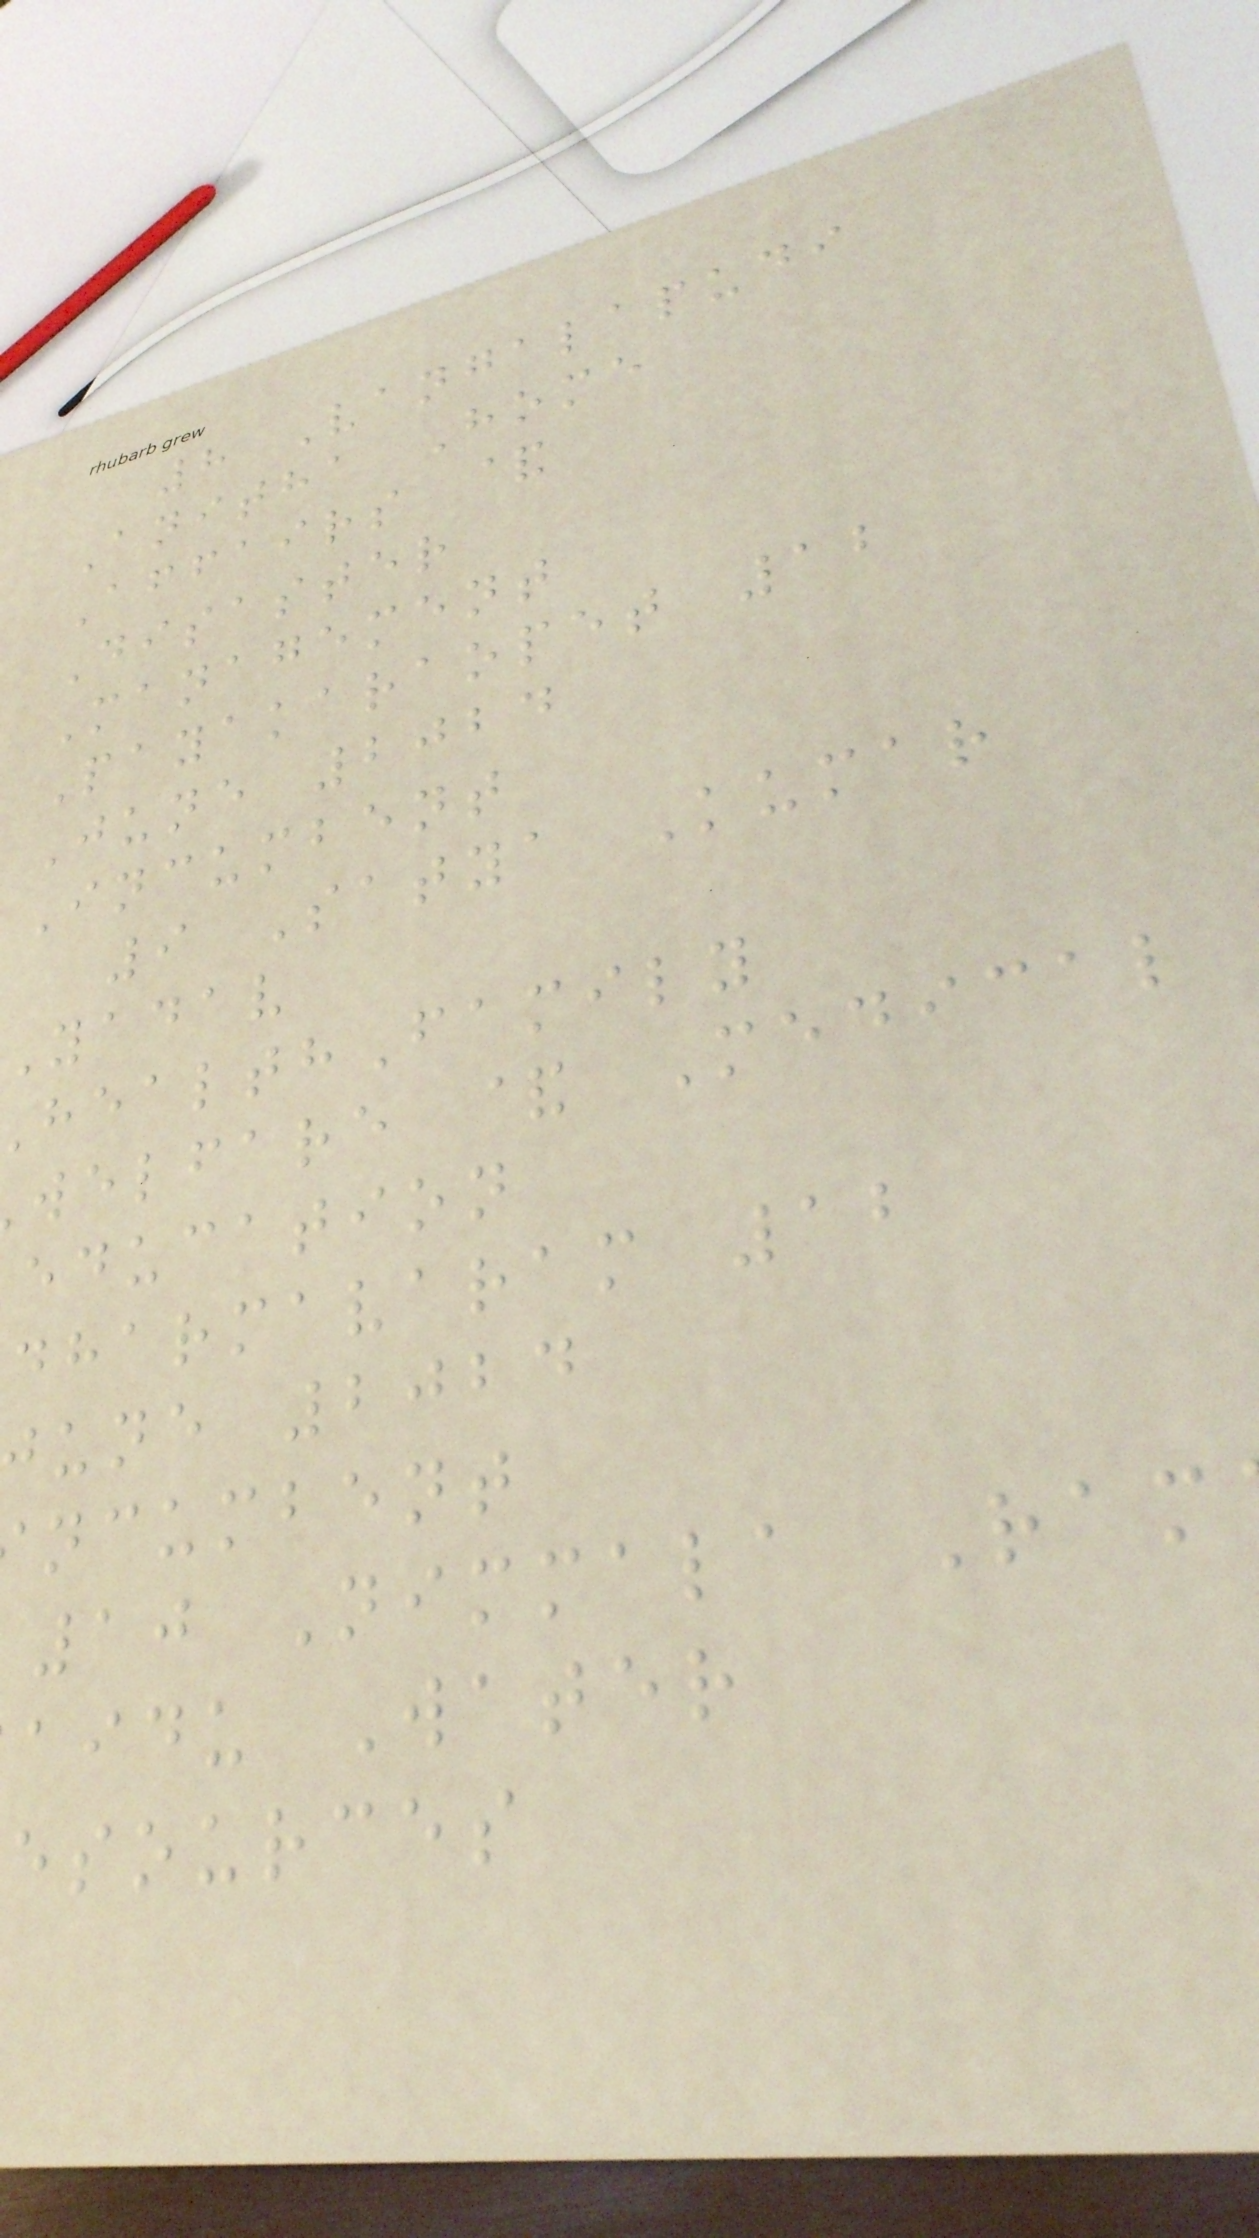8 Vangalapudi
Anitha Home
Affairs &
Disaster
Management
Payakaraopet 12
June 2024
Incumbent
9 Satya Kumar
Yadav
ealthFamily
welfare & Medical
education
dharmavaram 12
une 2024
ncumbent
10 Nimmala Ram
aidu Water
esources
